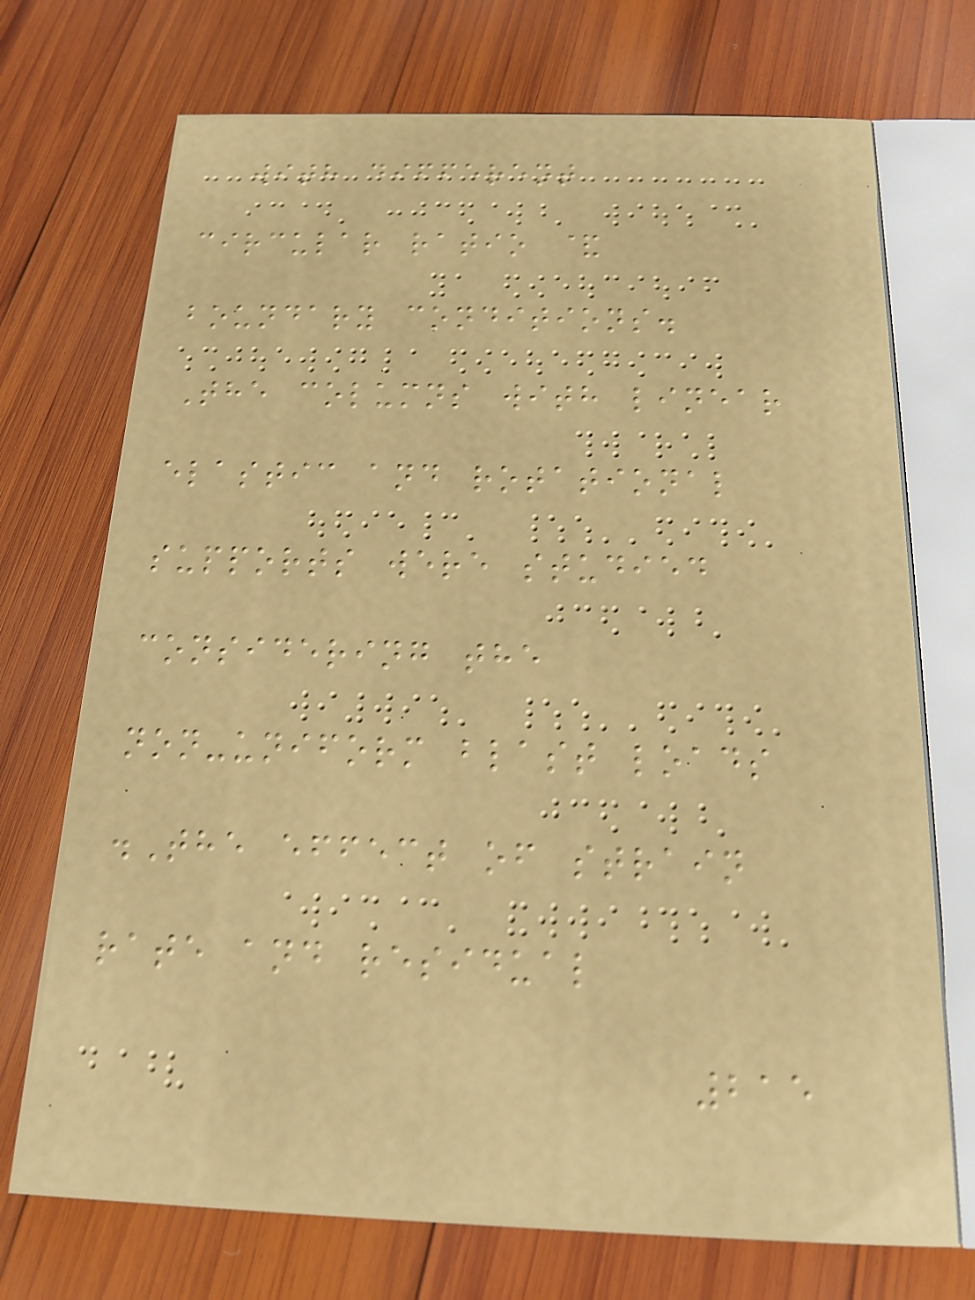with different
circular ratio &
boundary conditions.
The columns with linear
elastic and rotational
supports were studied
considering the
non-uniform blast loads
.The effect of strain
rate and residual
215
